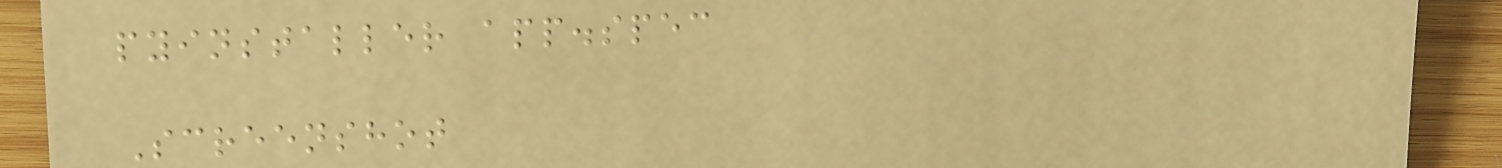pyinstaller app.spec
Screenshot
